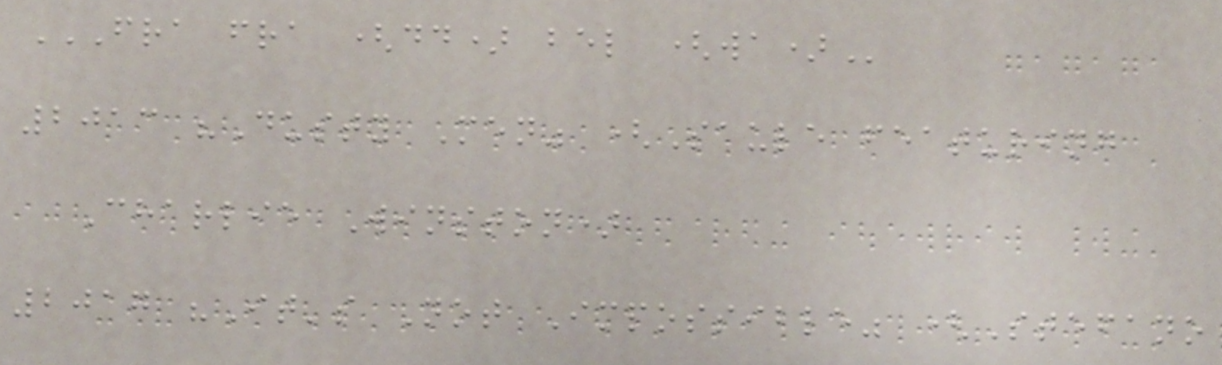FRA FRA (DD) BEL (WA)
2013 "Dusty Men" (Saule featuring
Charlie Winston)
2017 "It's Not Impossible" (Stefano
